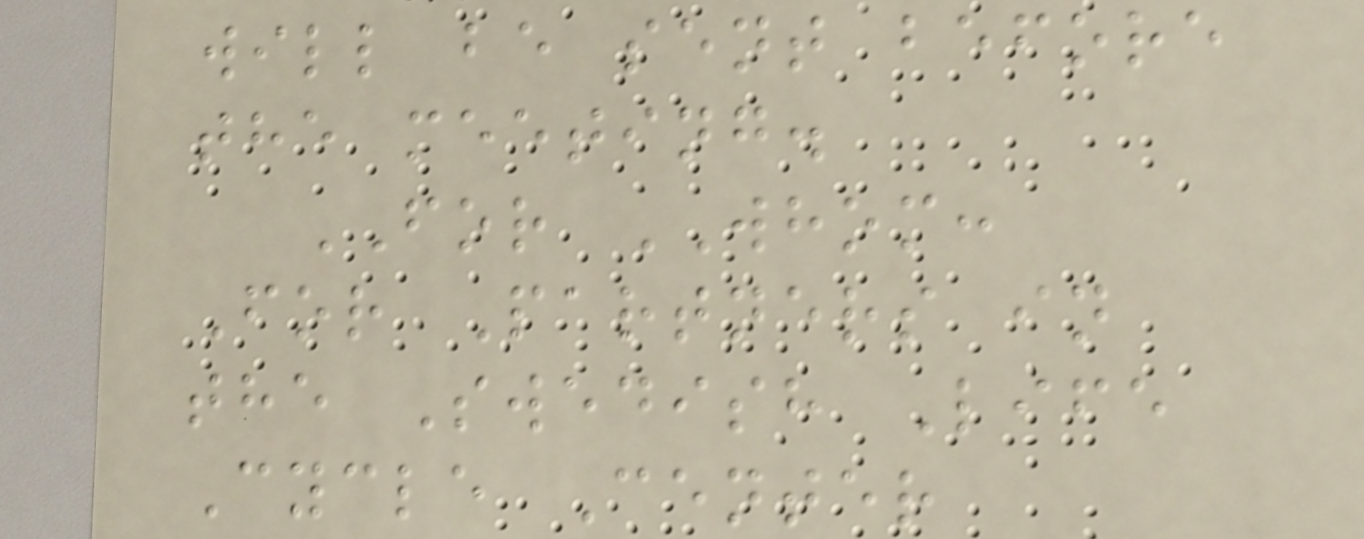will be sent before
the meeting.
FOR WHOM:
For Partners in
the Swedish Life
Cycle Center
